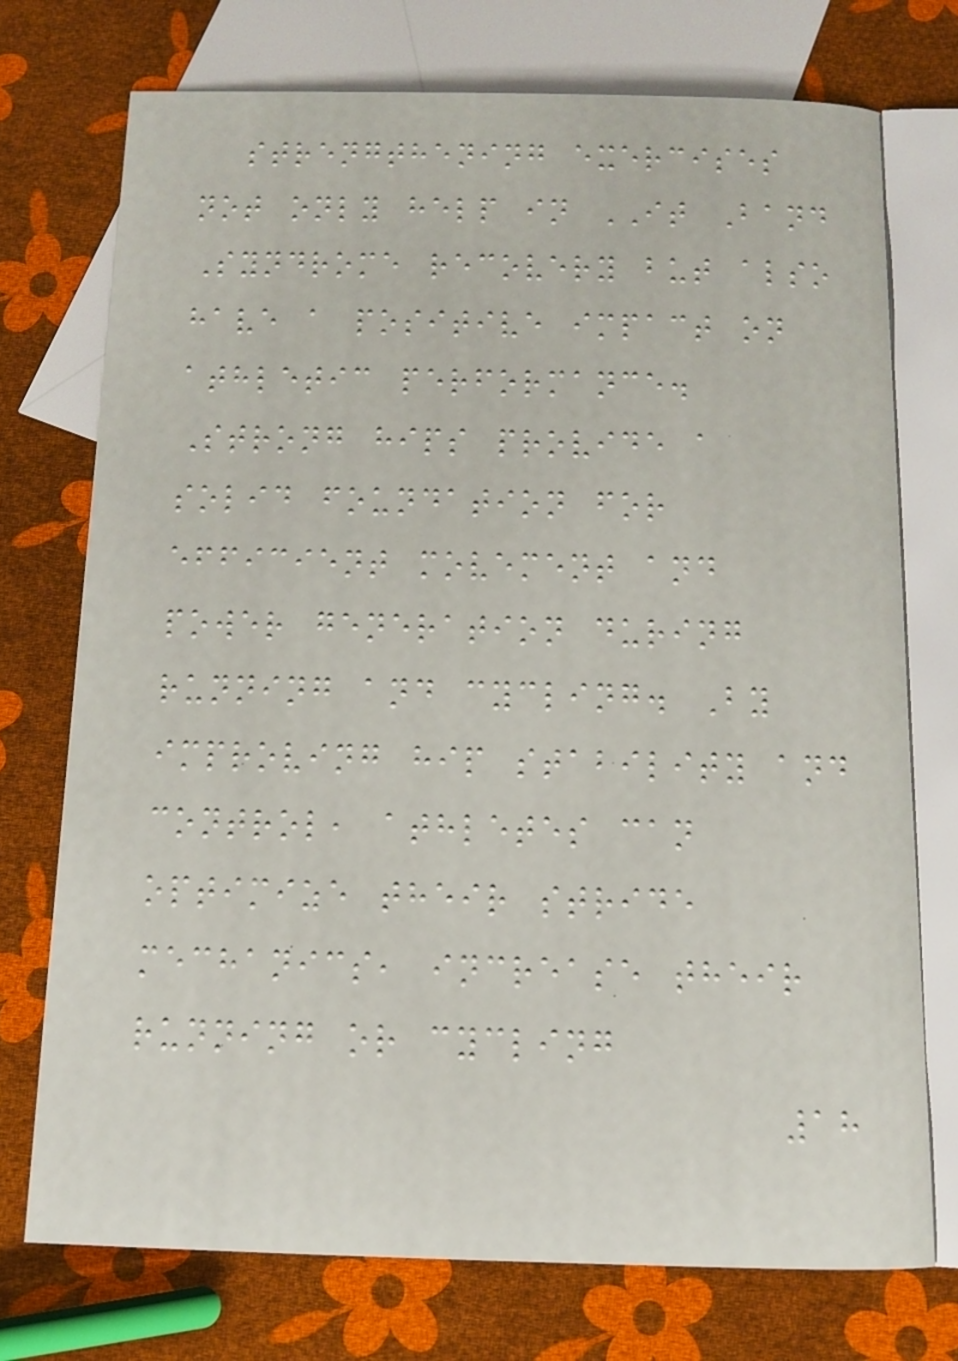strengthening exercises
not only help in IT Band
Syndrome recovery but also
have a positive impact on
athletic performance.
Strong hips provide a
solid foundation for
efficient movement and
power generation during
running and cycling. By
improving hip stability and
control, athletes can
optimize their stride
mechanics, increase their
running or cycling
18
